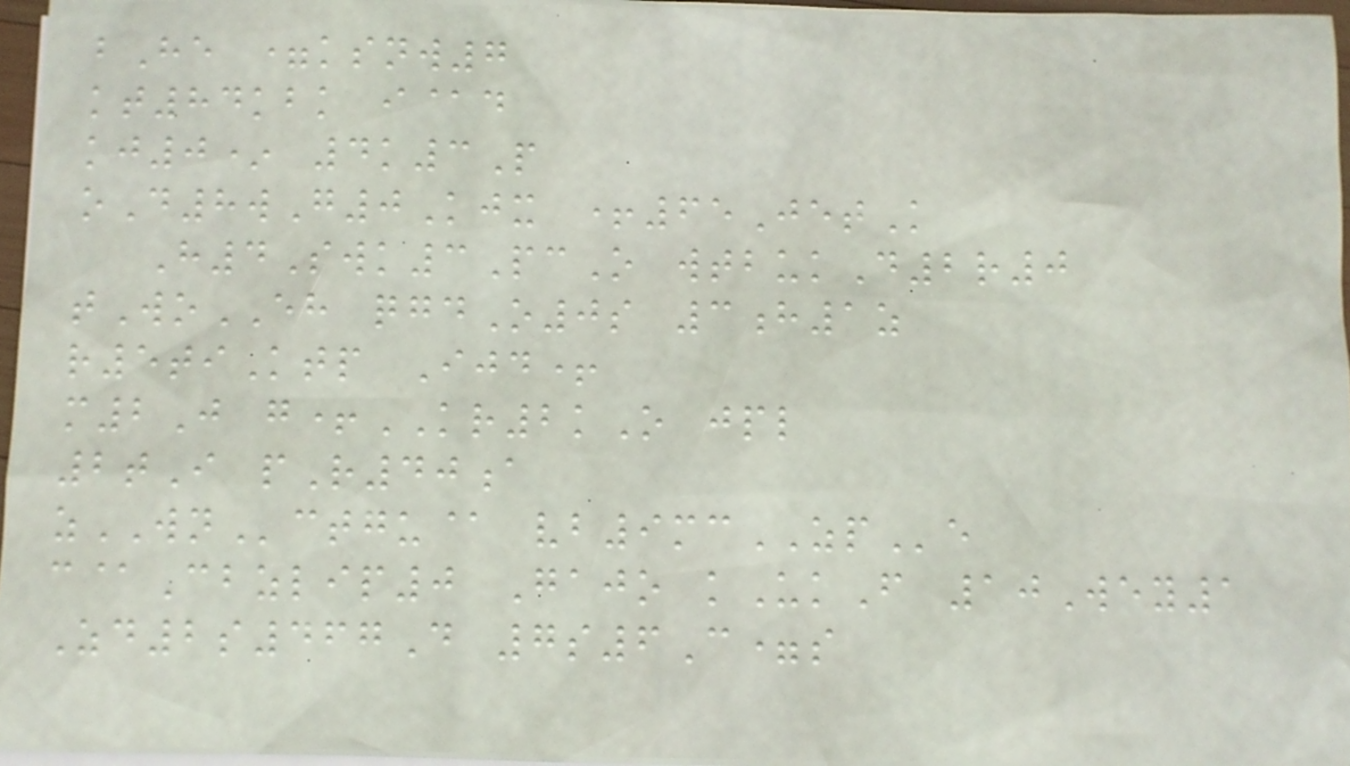bHe =ksnw7
kt84kbk i@d
kj0* 4k3P
oD8wG0Kjx +65JetK
H4Swk3PcO wtbukD2r0
tWoEH qgdO0s 3h1z
r5tiKtp Ijd+
m2J g+KR2kO jpl
2tI pR40a
zWNctgu@ vb9mcZPe
c@Cbzlip0 Gajo kUkF 10Wey1
Zd2s467D 7s6C=s
